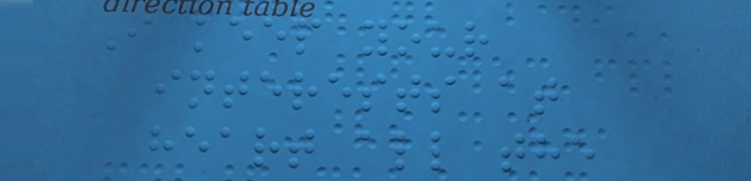I keep your
interests at
heart all the
